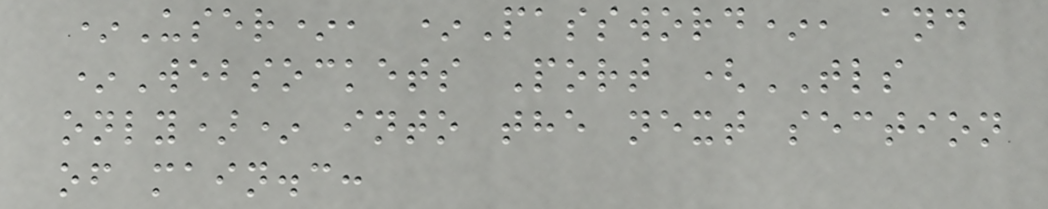*User*, *Password*, and
*Websockets Port (TLS
only)* into the next section
of main.c:
